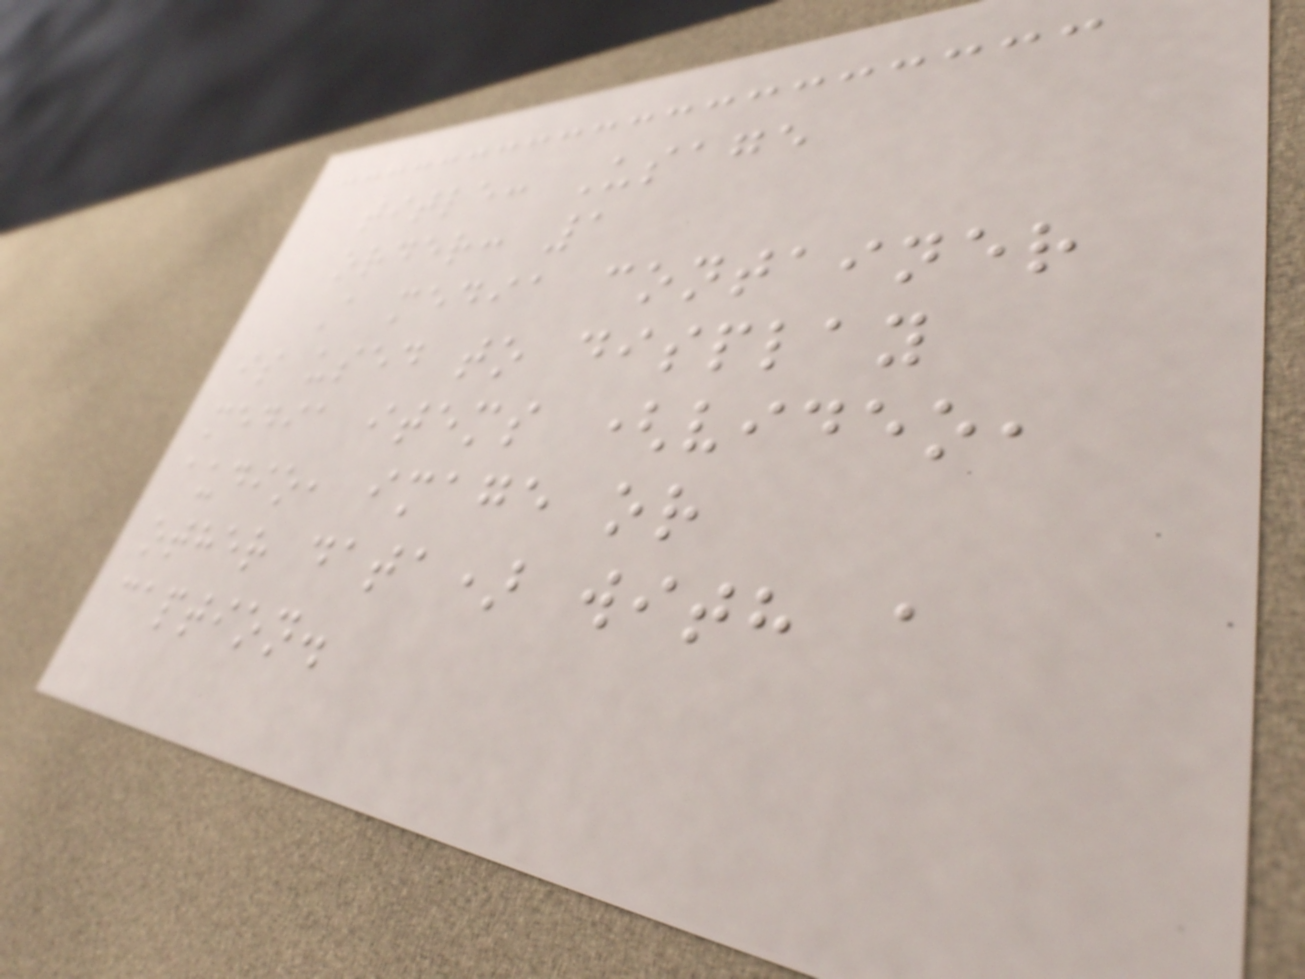title: Usage
order: 1
A media container
is used to display
media items (video,
audio, image or
other data) with a
caption.
